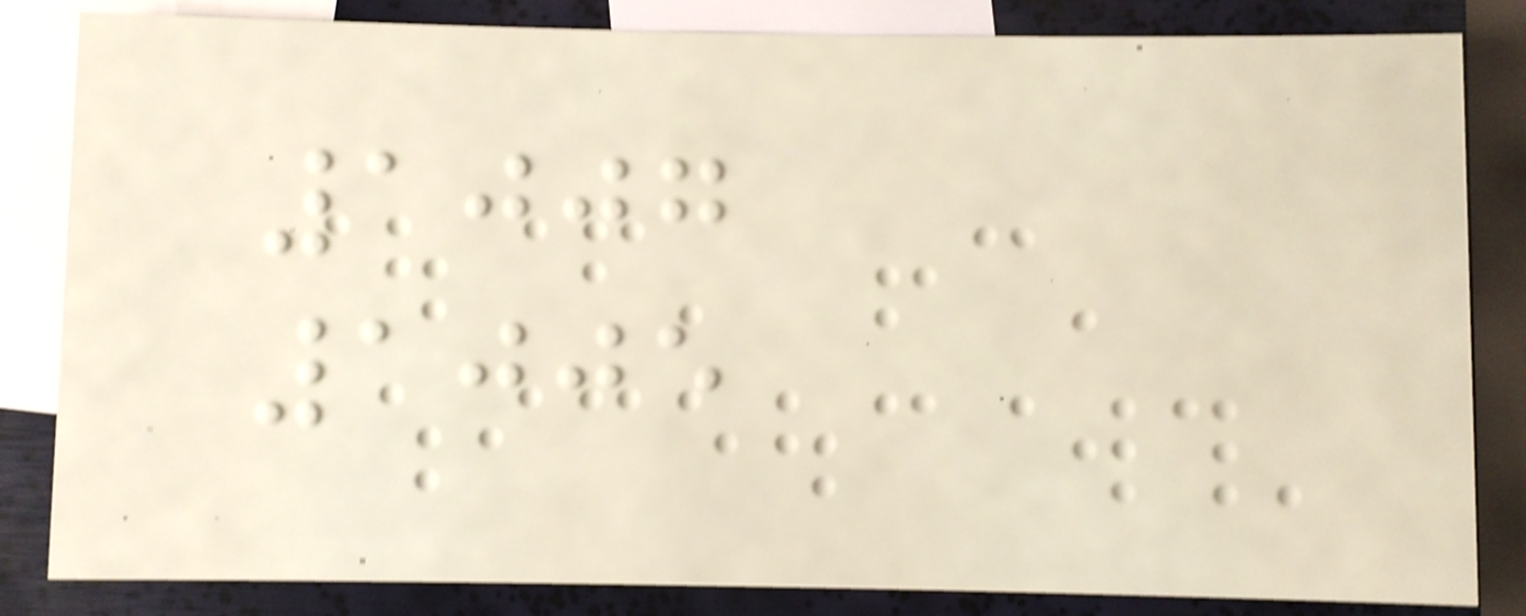1007
1005
